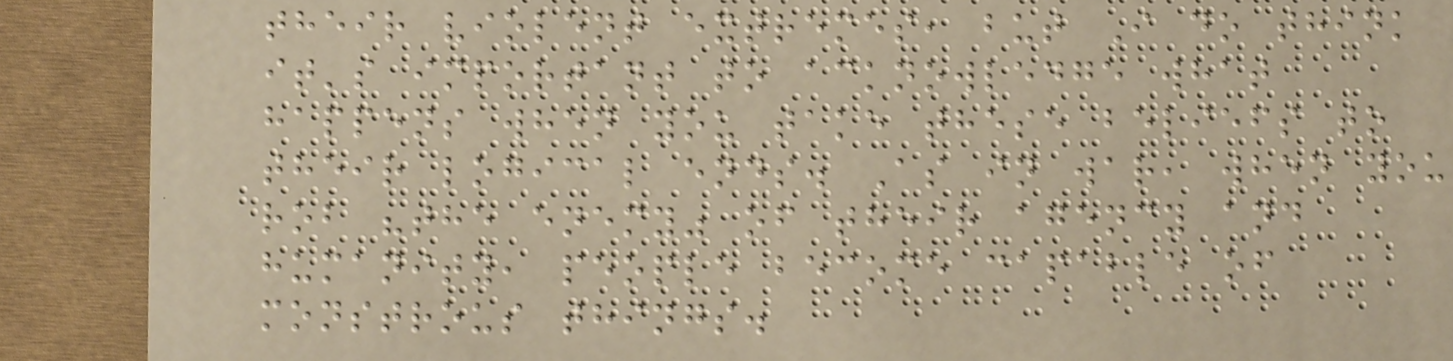their violent extremes, but I do think
it's important to acknowledge what
happens when you take these beliefs to
their logical ends. As in war, when you
rob "the enemy" of their agency and
humanity, people become capable of
monstrous things.
